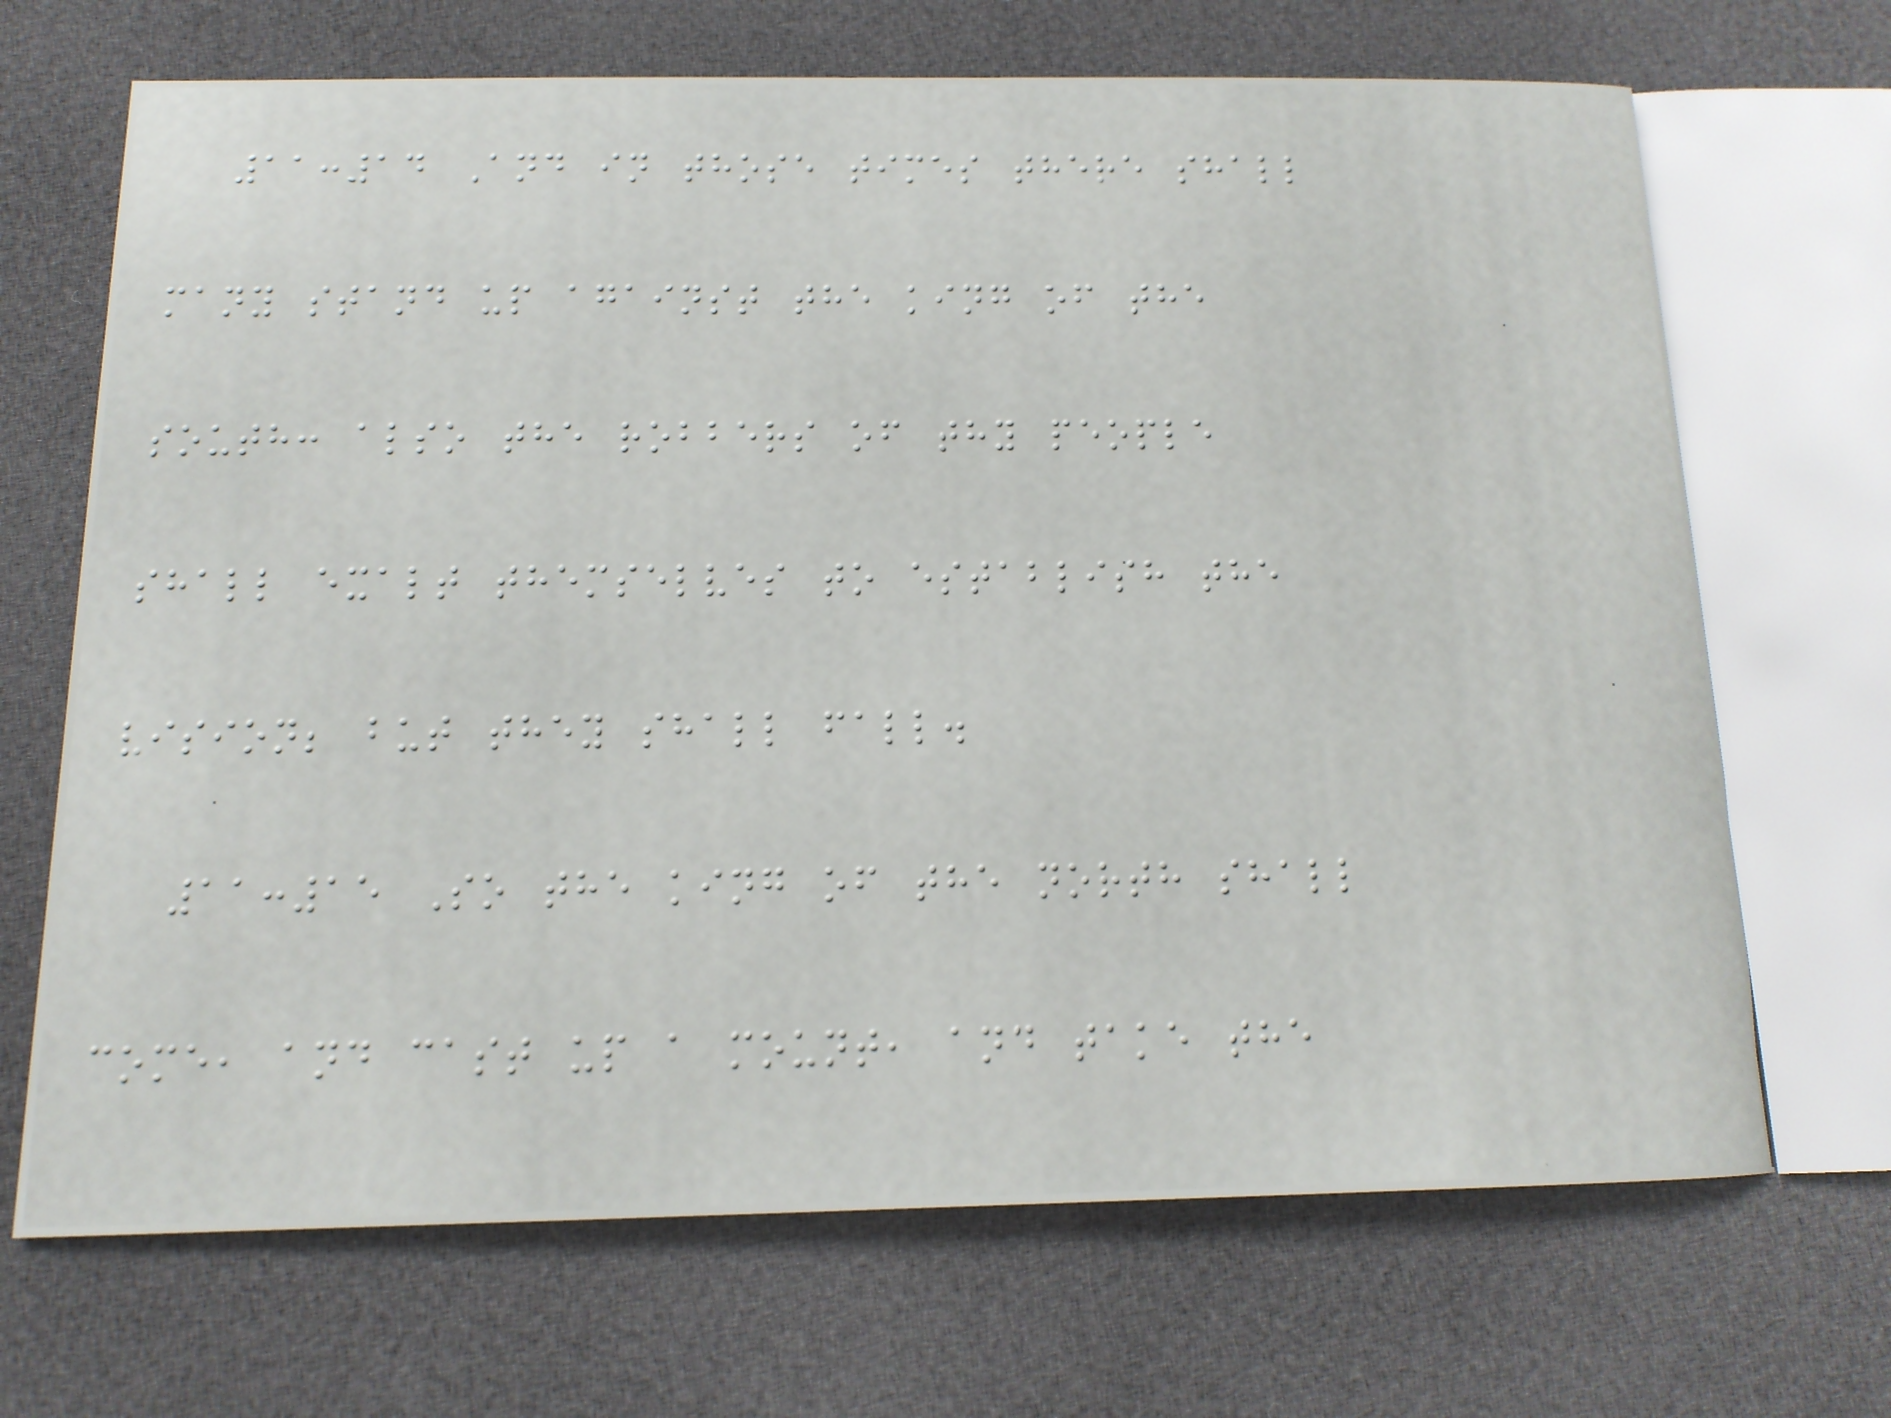11:14 And in those times there shall
many stand up against the king of the
south: also the robbers of thy people
shall exalt themselves to establish the
vision; but they shall fall.
11:15 So the king of the north shall
come, and cast up a mount, and take the
